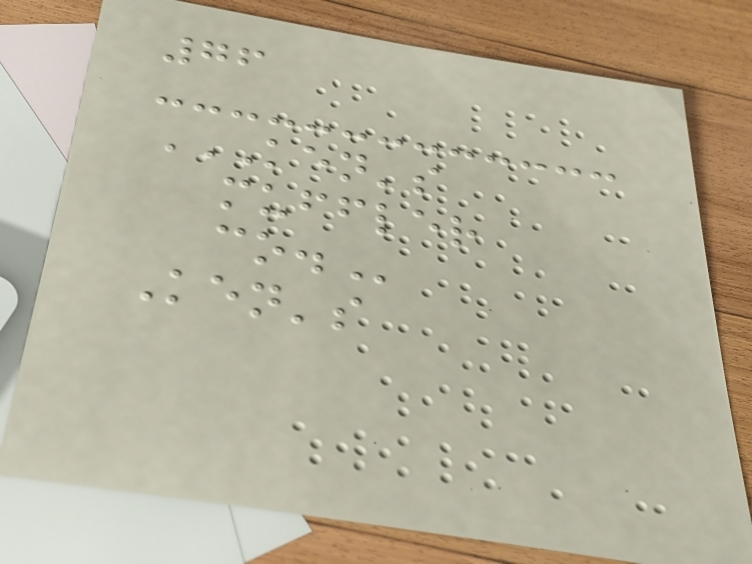76
KEN'S
MUFFLER
CO.
Ken's
